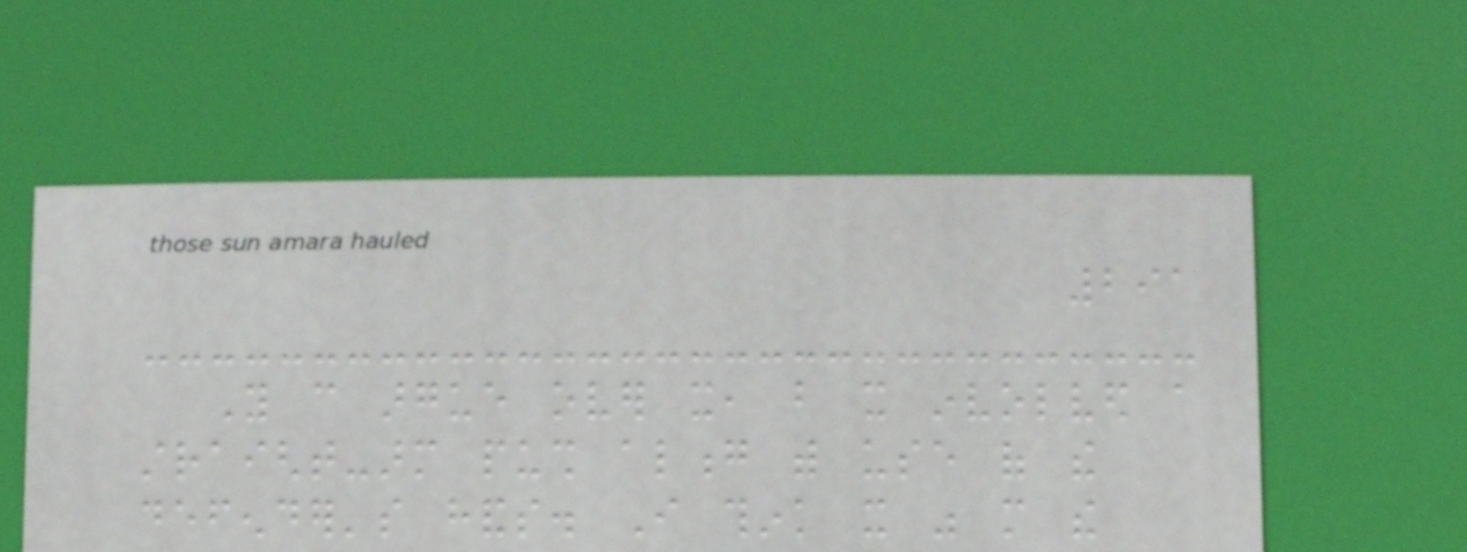291
You can argue over it, but it involved a
straight-arm push along with use of the
defender's hands. I think it was more the
